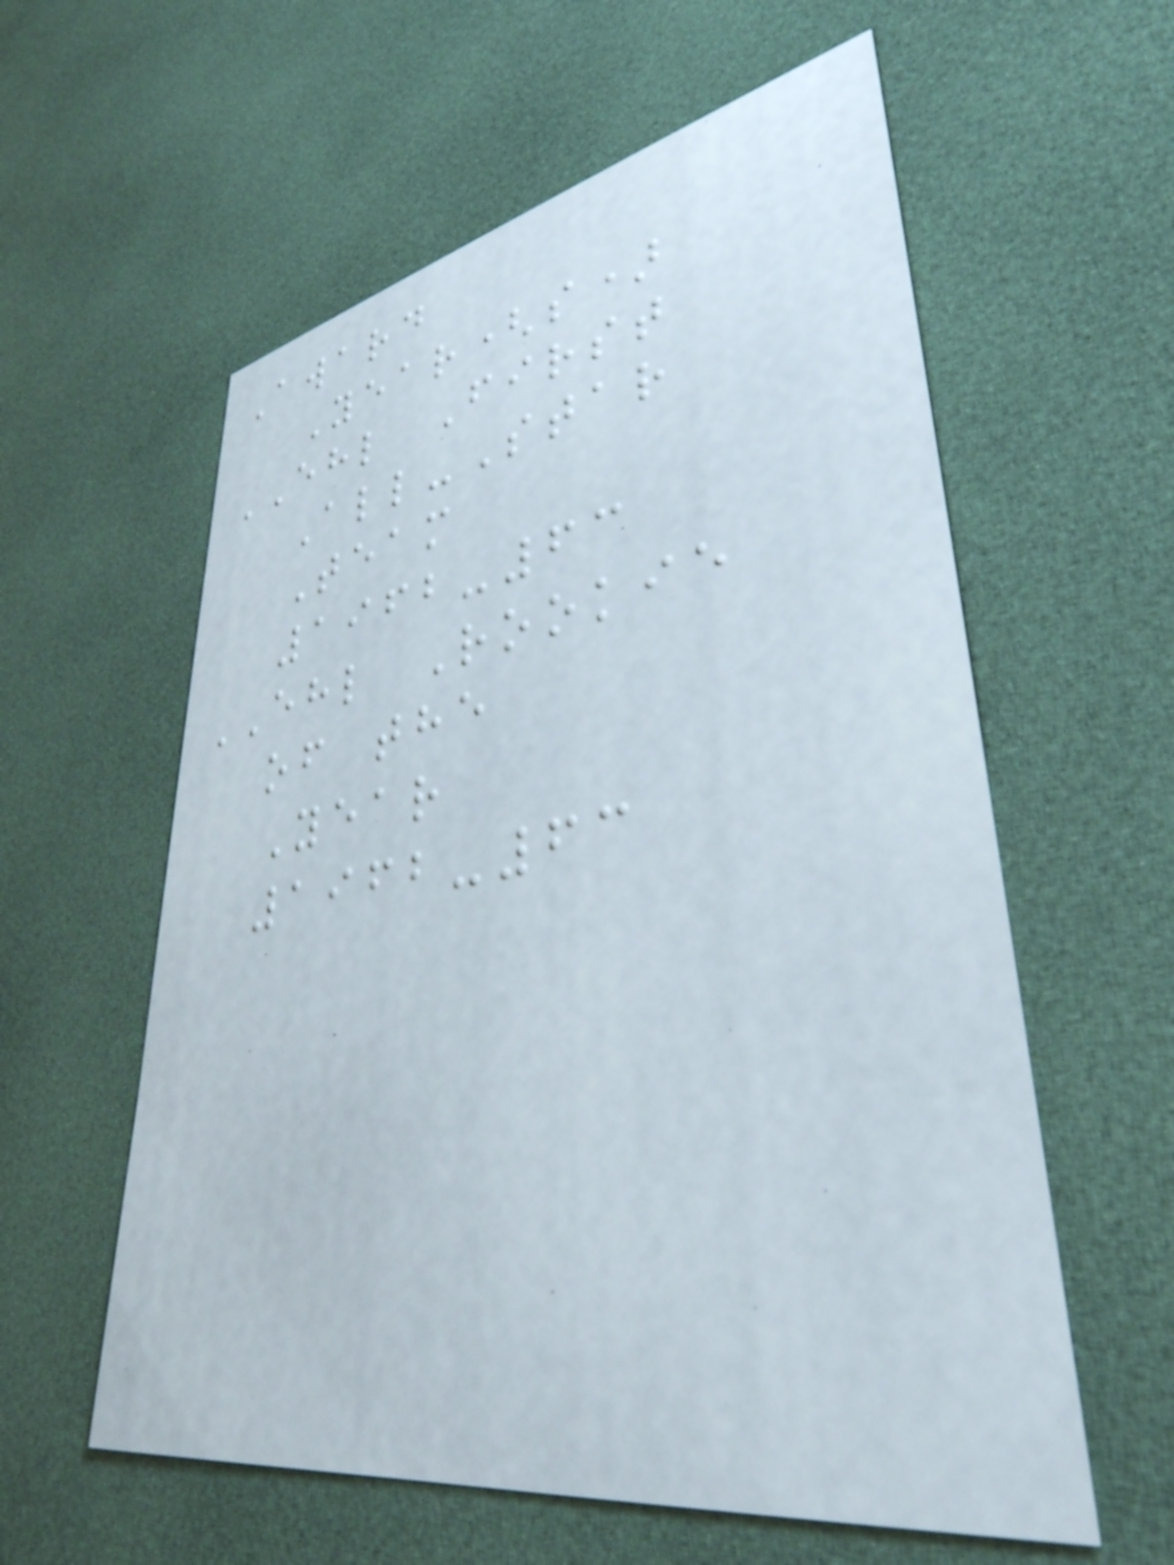Award
Year(s)
EHL First
All-Star
Team
1962-63
EHL Rookie
of the
Year
1962-63
